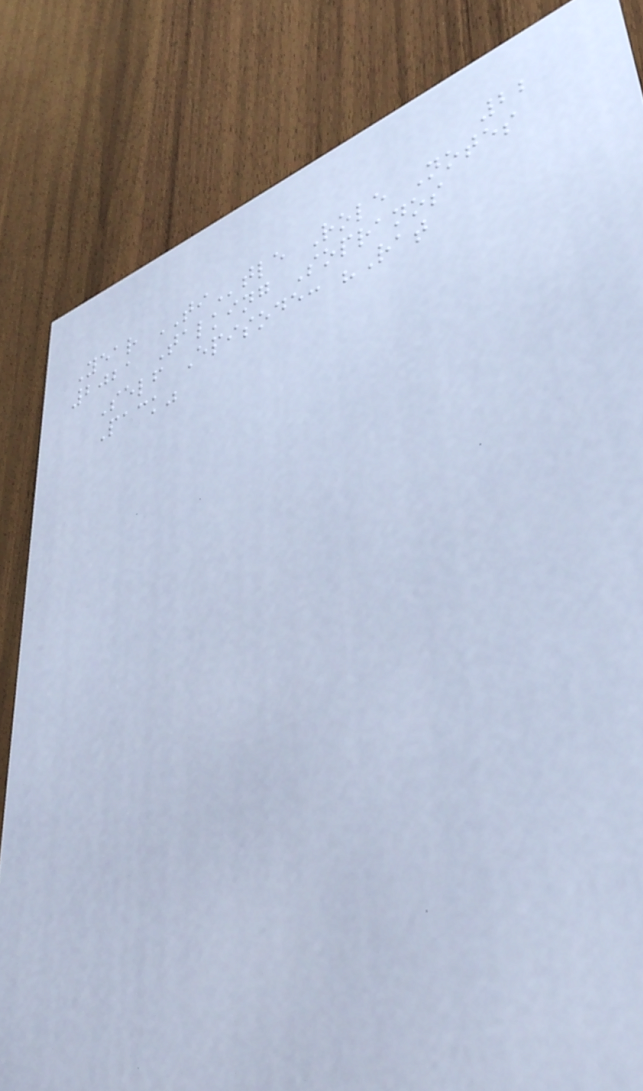22
Year TItle Role Notes
2021 Talking Sopranos
Self Episode: "Rat
Pack"
